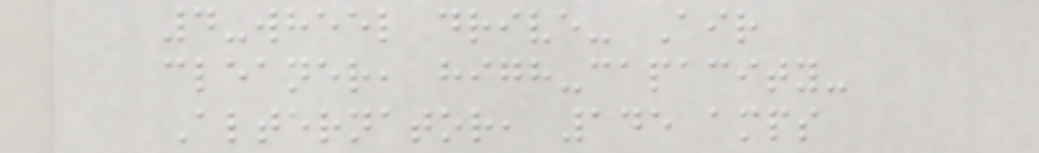4-wheel drive- Air
cleaner, high-capacity-
Alternator, 145 amps
